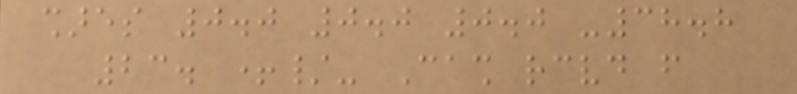shares 0.0 0.0 0.0 -38.8
23. +/- Cash received from
